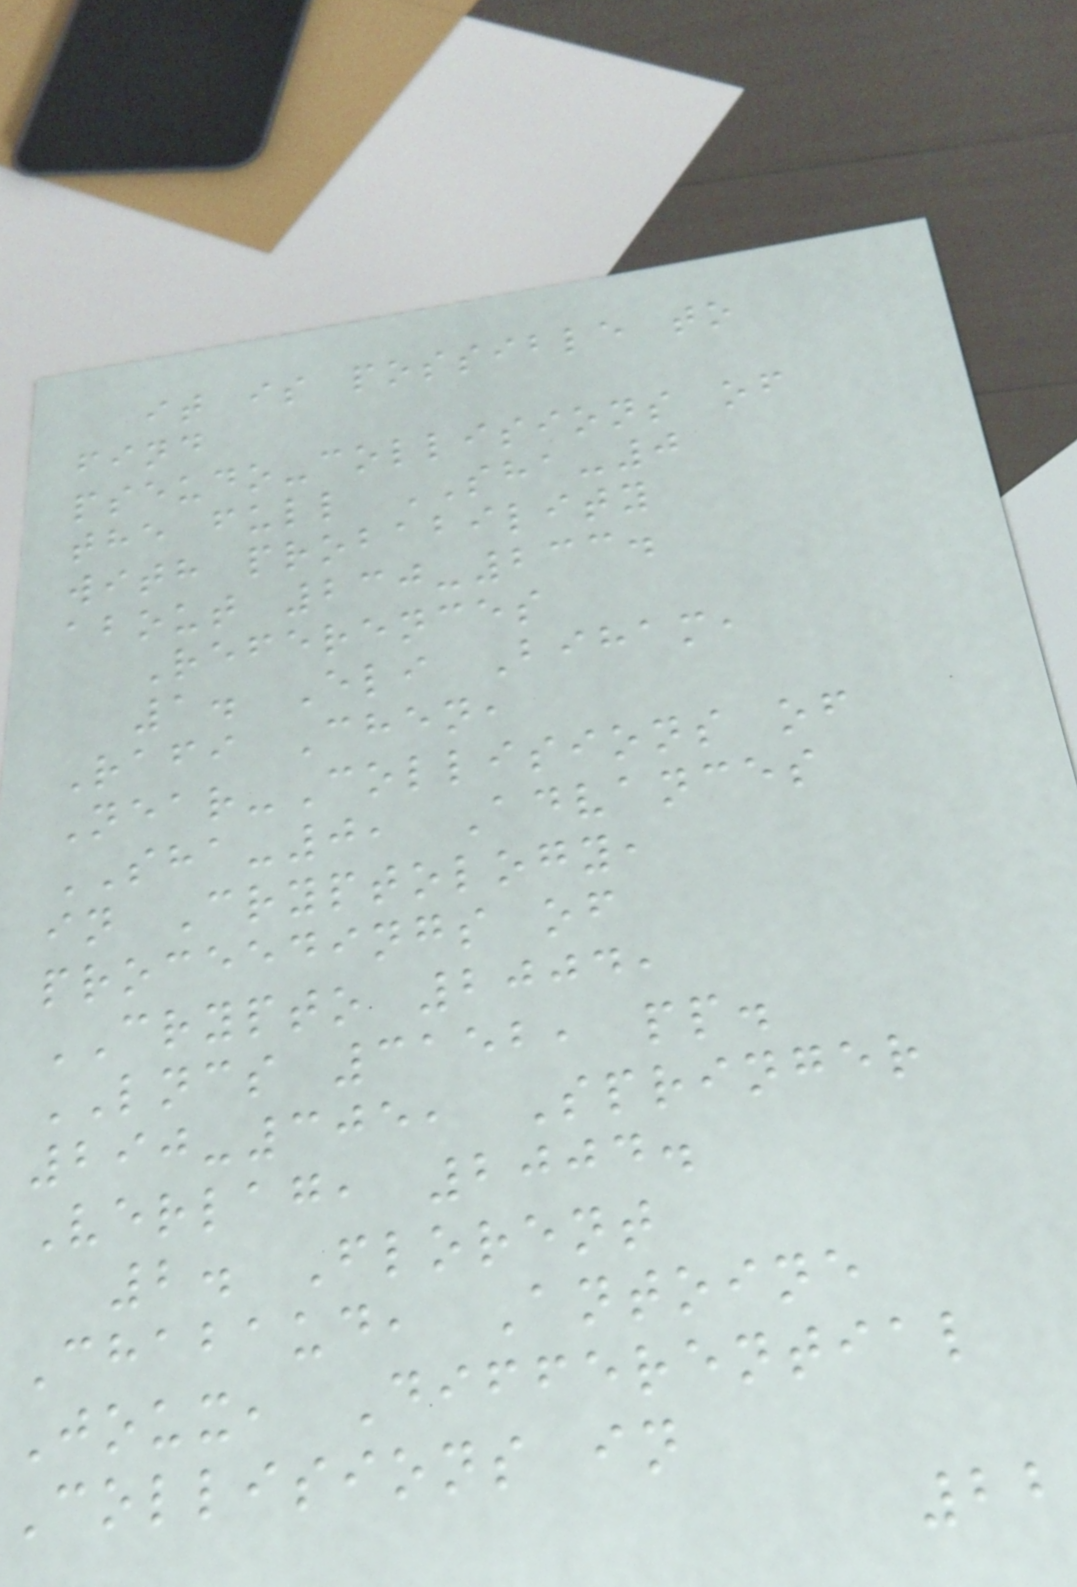it is possible to
find
pseudo-collisions of
the full SHA-0
with probability
about 230-233.
References
1. Eli Biham,
Rafi Chen,
Near-Collisions of
SHA-0, Advances
in Cryptology,
proceedings of
CRYPTO 2004,
LNCS 3152, pp.
290-305, Springer
Verlag, 2004.
2. Florent
Chabaud, Antoine
Joux, Differential
Collisions in
22
